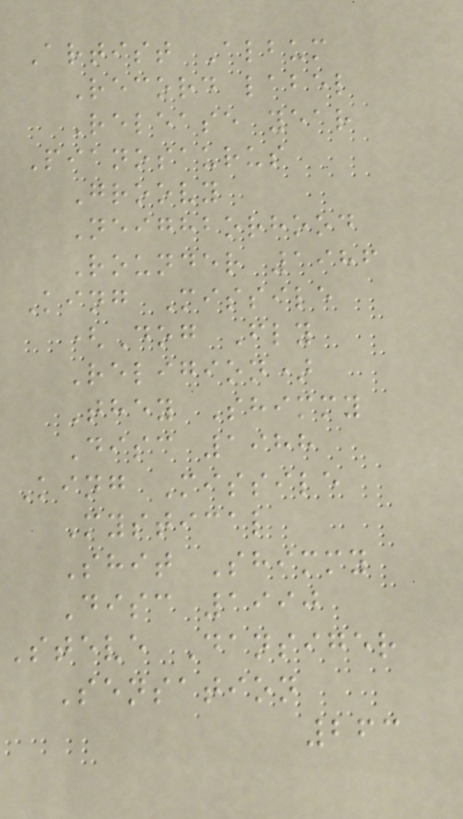Artist Album
Record label
Release year
Pianosaurus
Groovy
Neighborhood
Rounder 1986
King Missile
(Dog Fly
Religion)
They Shimmy
Disc 1988
King Missile
Mystical
Shit Shimmy
Disc 1990
Steve Dansiger
Sensation
263
